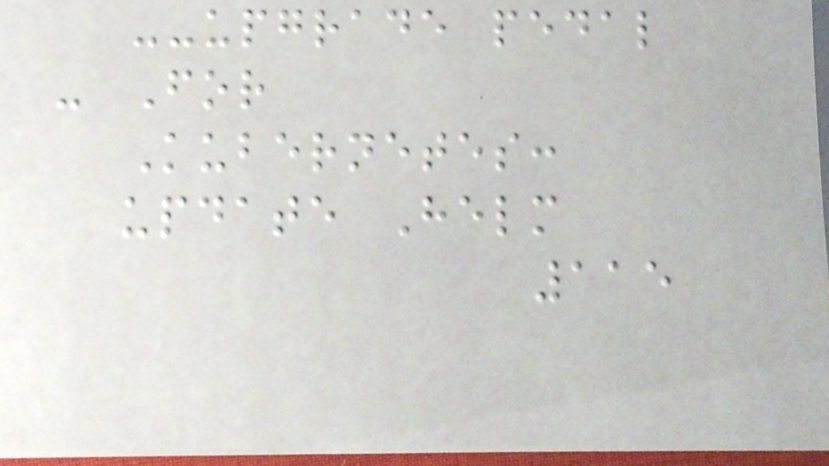--upgrade pedal
- For
Kubernetes:
update Helm
115
